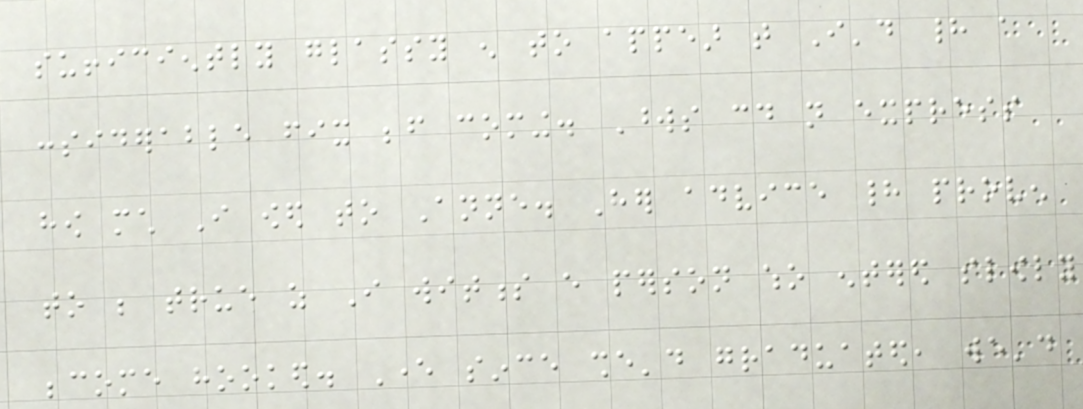sufficiently glassy enough to appear that I'd had a
considerable fix before coming. Words could not express
how much I owed to Anne. Her advice had proven
to be true as I witness every person who entered slowly
become hooked. Ever since she'd graduated, we'd
